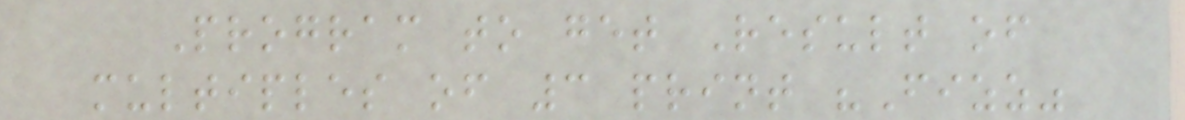Program to get Result of
multiples of 3 print "Fizz"
